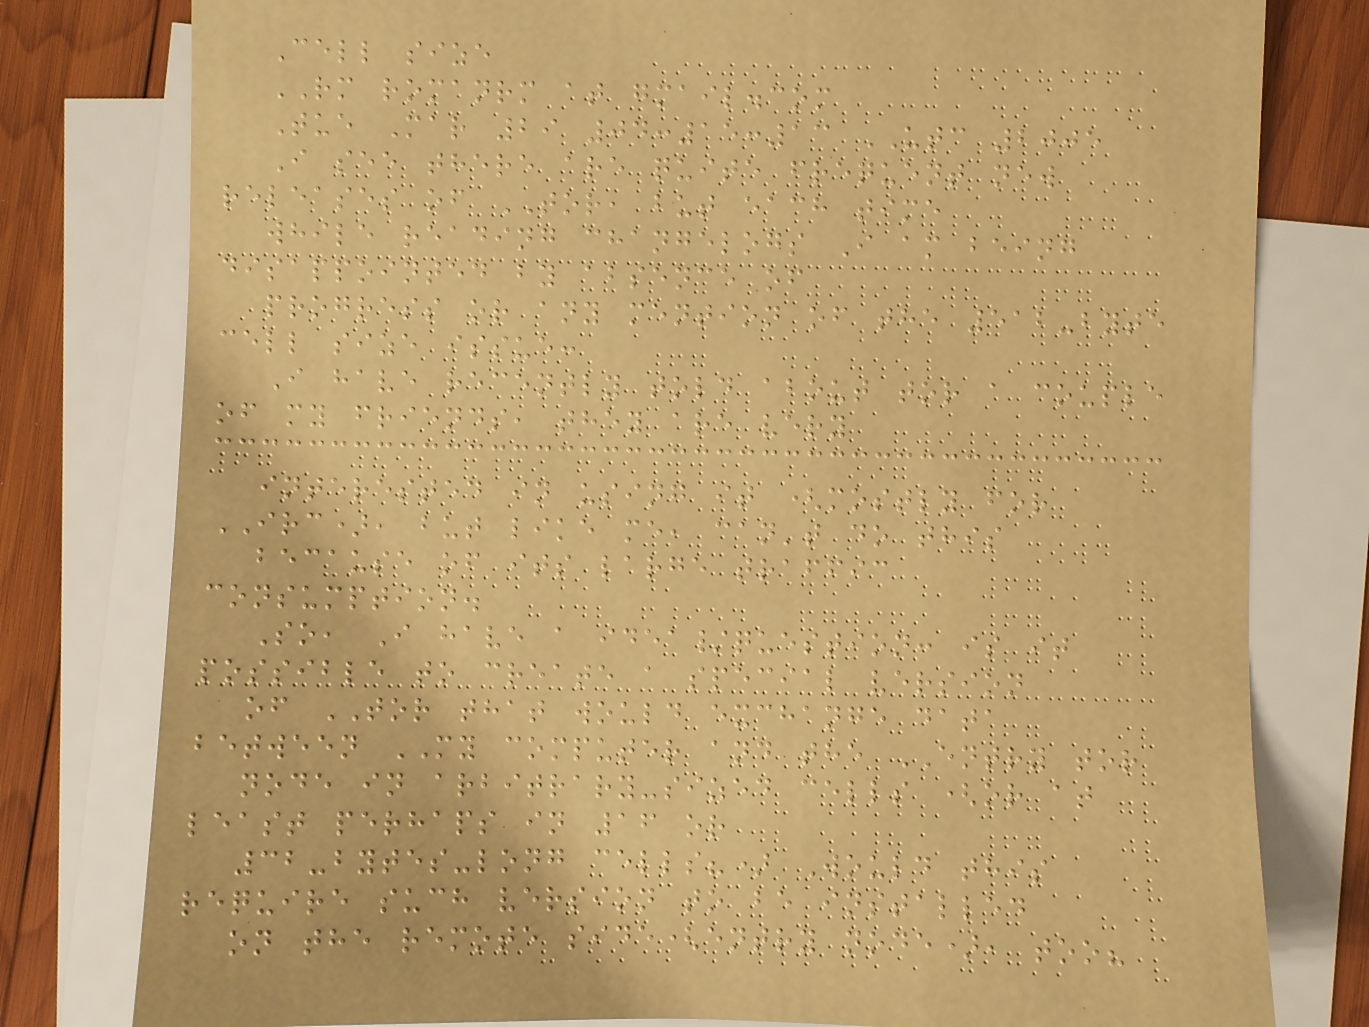Cell size
RM romanrm at gmail.com
Tue Mar 29 04:15:13 UTC 2005
I see there are quite frequent new
releases of TOR, but each time
while reading changelogs I am being
disappointed by absence of
progress or any mention of the 512-byte
cell size issue:
I have recently told about tor a couple
of my friends, they are very
interested in using it (mostly for
IRC), but like me, can't do this
because of its large traffic
consumption.
So, I have a idea/question: is it
possible to create a special version
of TOR that would exchange data
between MY computer and the ENTRY tor
node in arbitrary-sized cells (or at
least perhaps in 16 or
32-bytes-long cells?) Would this
require such version to be installed
on the remote side(entry node), too?
